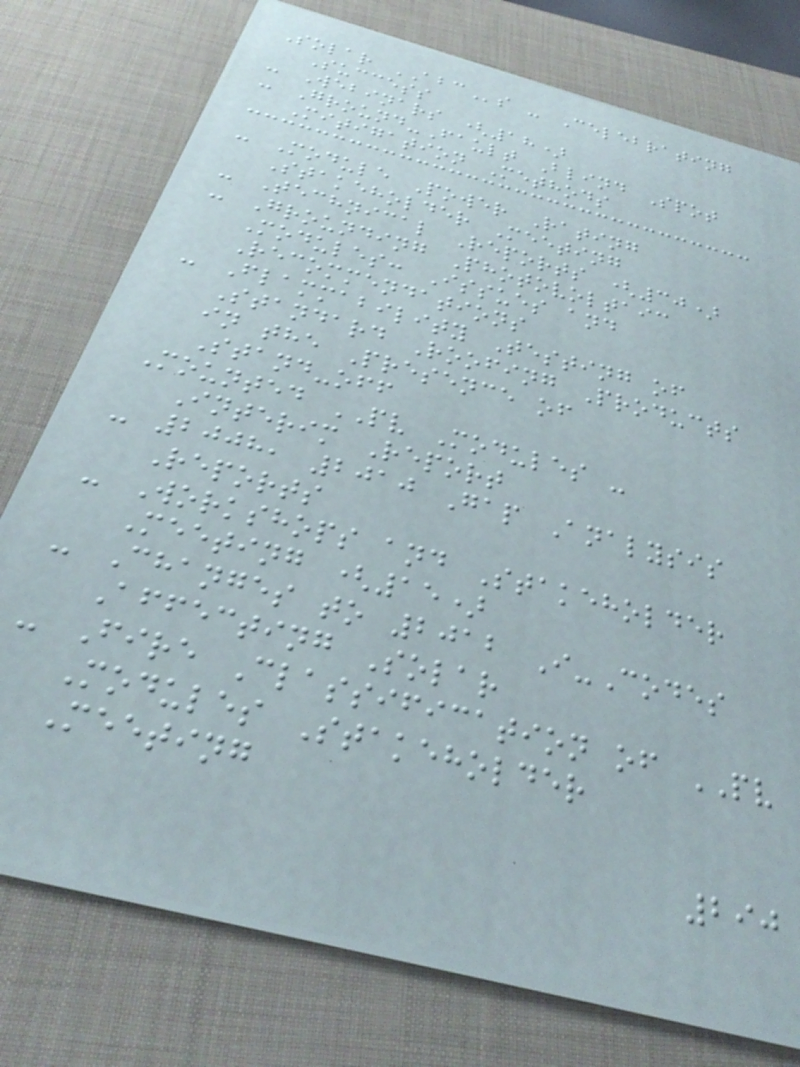Solar ABCs - Celebrating
Success
- Webinars (18)
- Ground-Fault Blind Spot
Mitigation Methods
- Module Power Rating
Stakeholder Meeting
- Technical Reports (30)
- Grounding Photovoltaic
Modules: Issues and
Recommendations
- Flammability Testing of
Standard Roofing Products
in the Presence of
Stand-off
Mounted PV Modules -
Interim Report
- 2008, 2010 Gap Analysis
Reports
- Workshops and Stakeholder
Meeting (15)
- Changes to 2012 I-Codes
Affecting Solar
- Fire Classification of PV
Modules Stakeholder
Meeting
290
